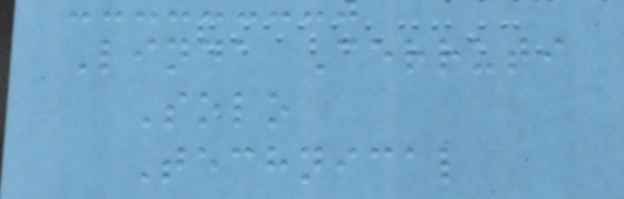Linda Cerruti
Solo
Technical
